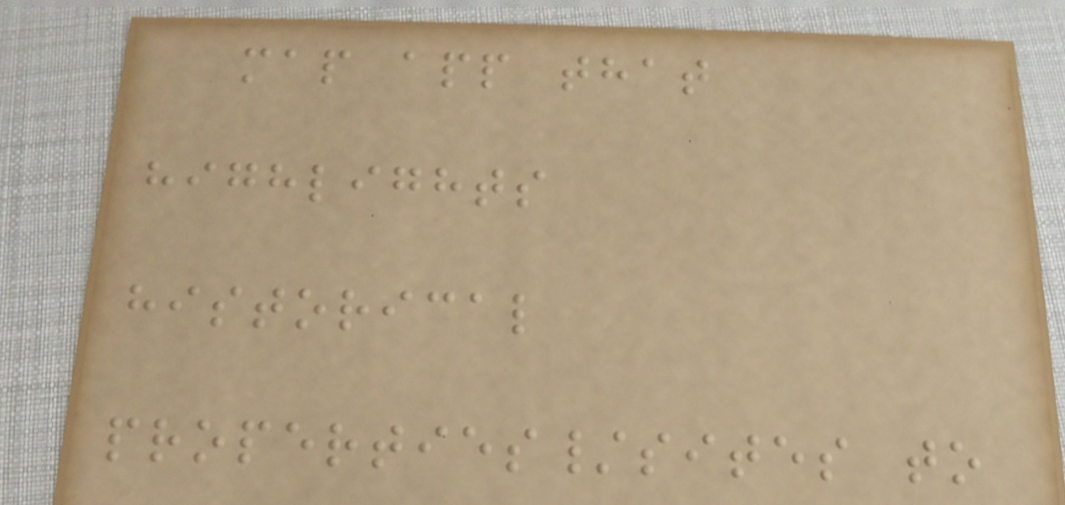map app that
highlights
historical
properties/sites to
